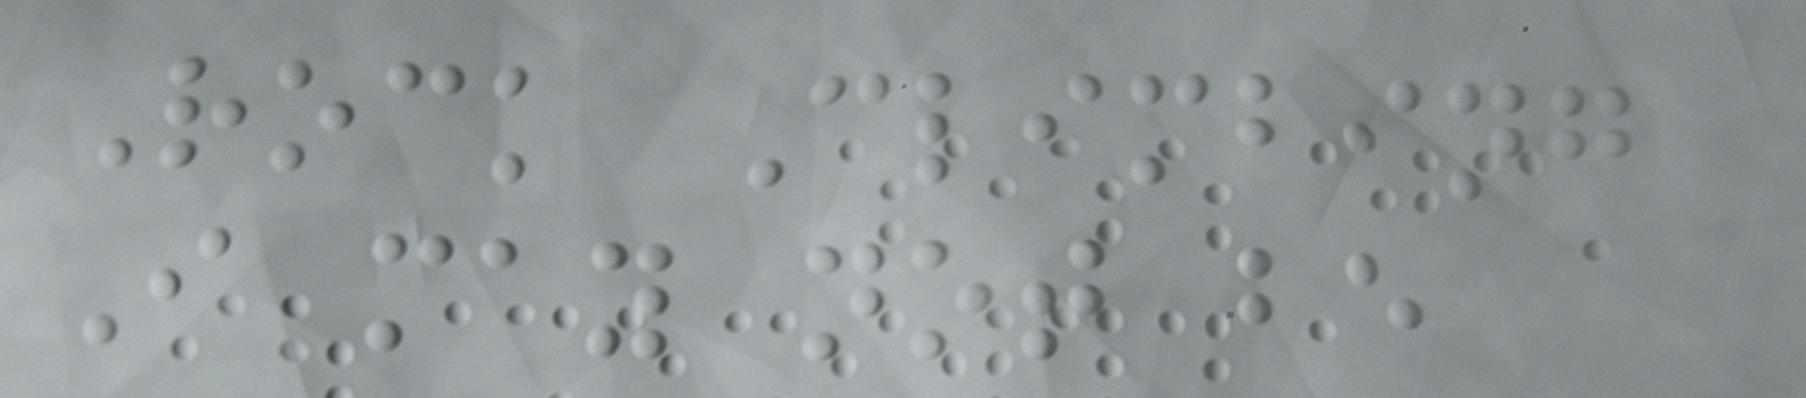Rock Climbing
I may not be
